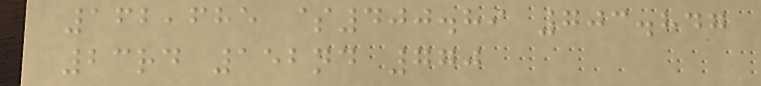162,685 $400.89 703.847
23rd 152nd 770
